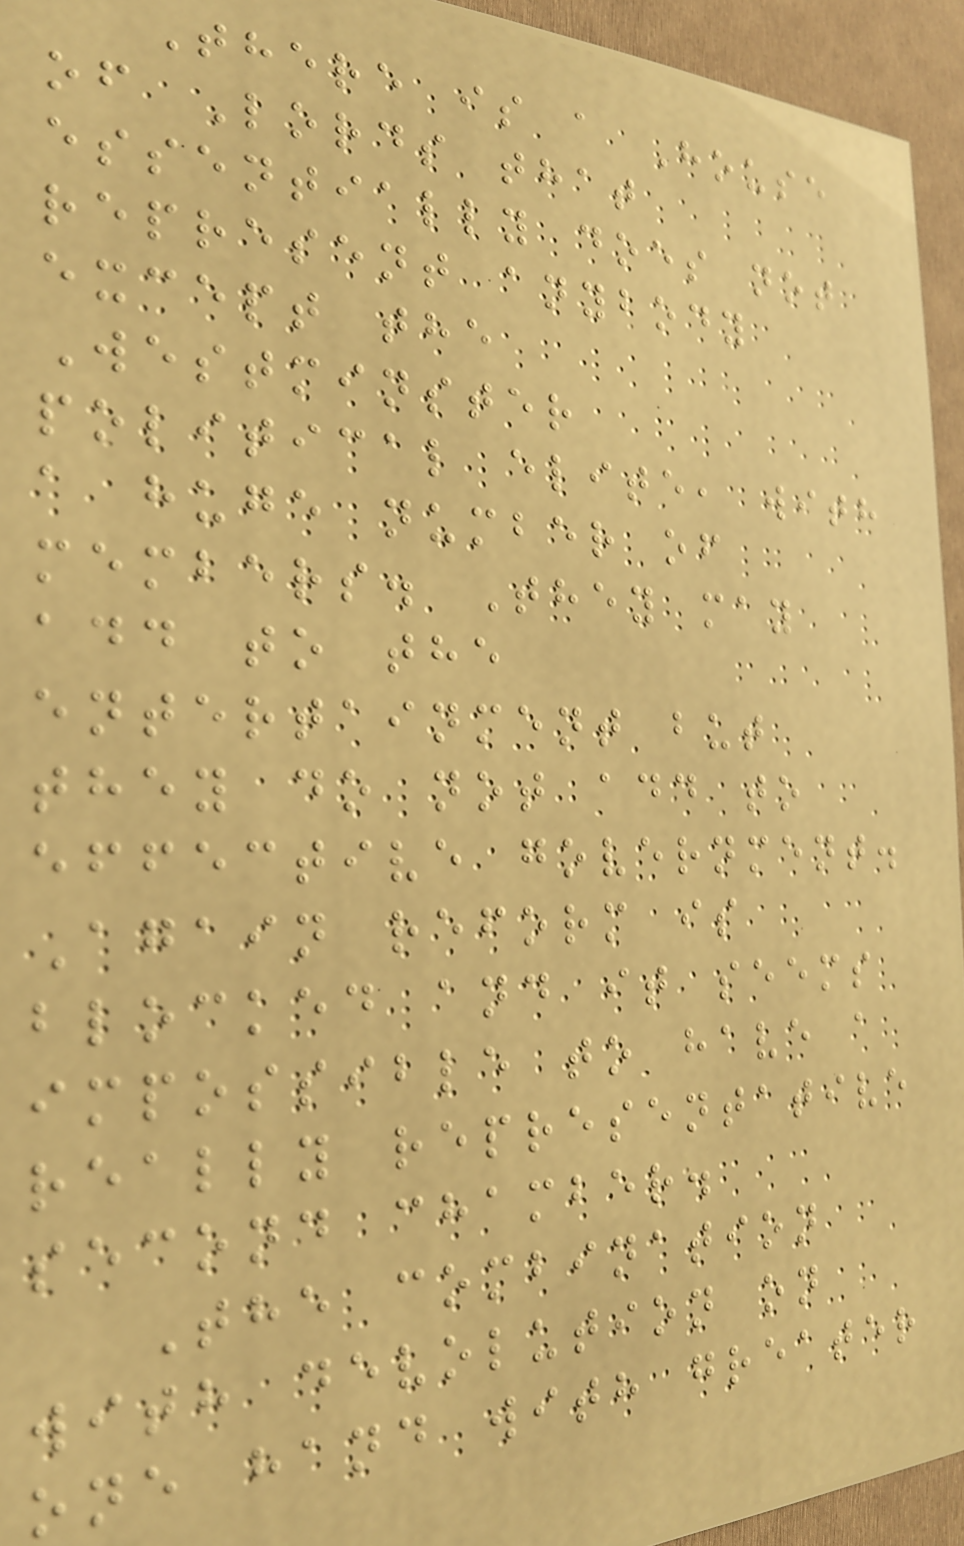There is a House
of Lords that
essentially does not
represent anybody
except the
Westminster
political elite, with
a huge number of
members. They may
add to the
entertainment but
they do not add to
effective government.
Again reform is
blocked and it seems
impossible to have a
really representative
second chamber.
The combination
with devolution on
one hand with greater
